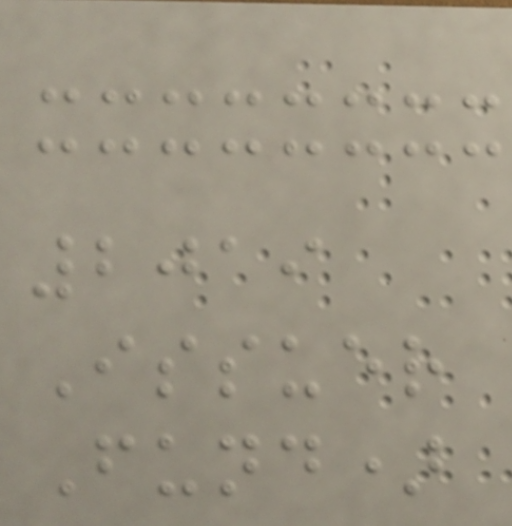2019
Issuer
Fund)
